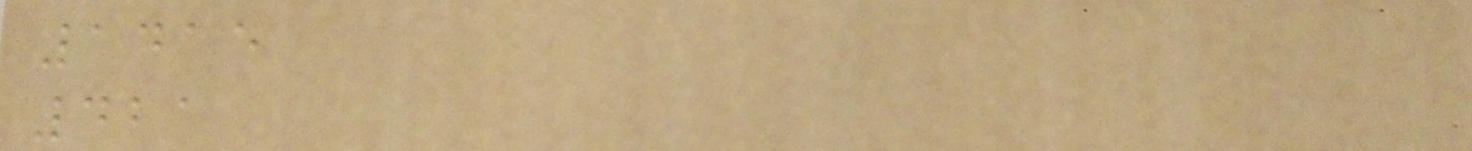1415
421
